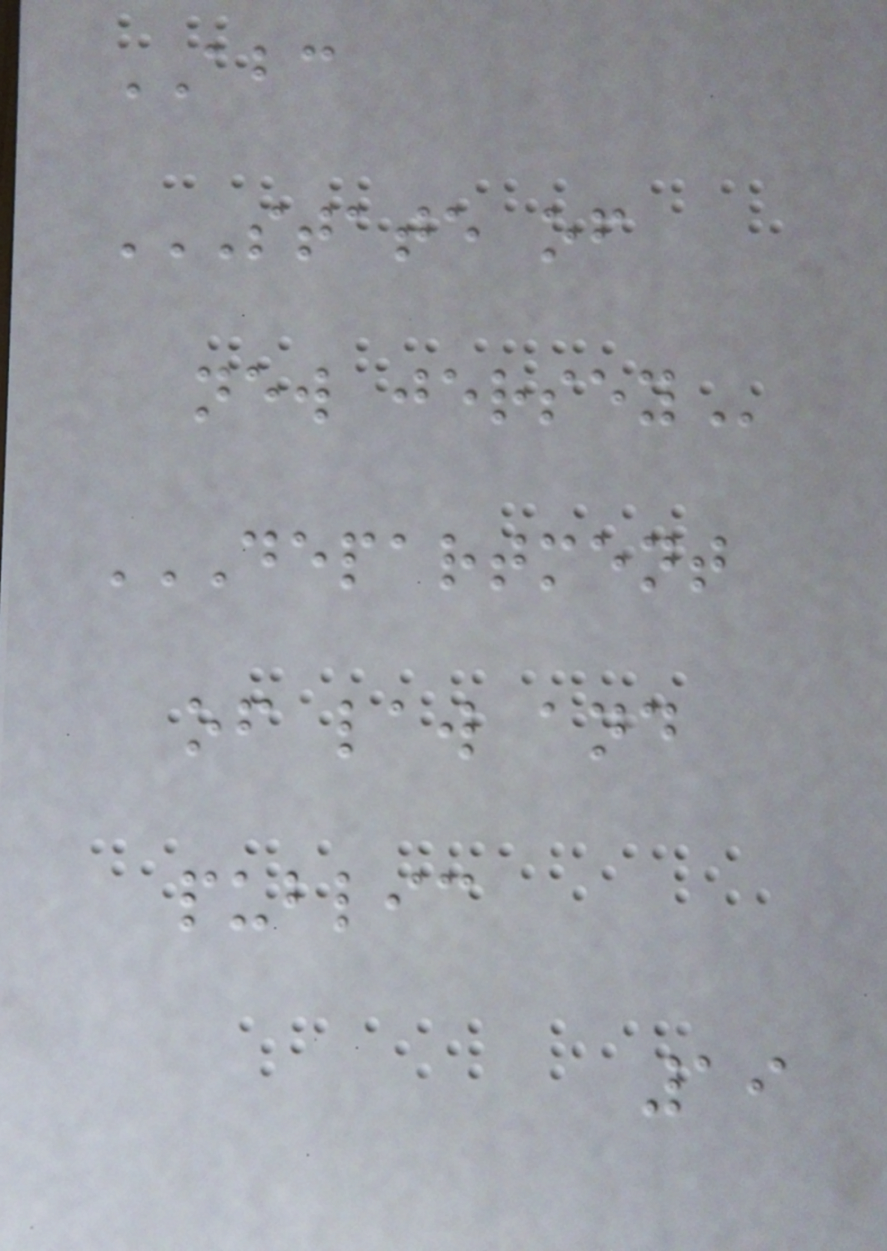ABC
STATE OF
NEW JERSEY
DEPARTMENT
OF LAW AND
PUBLIC
19
